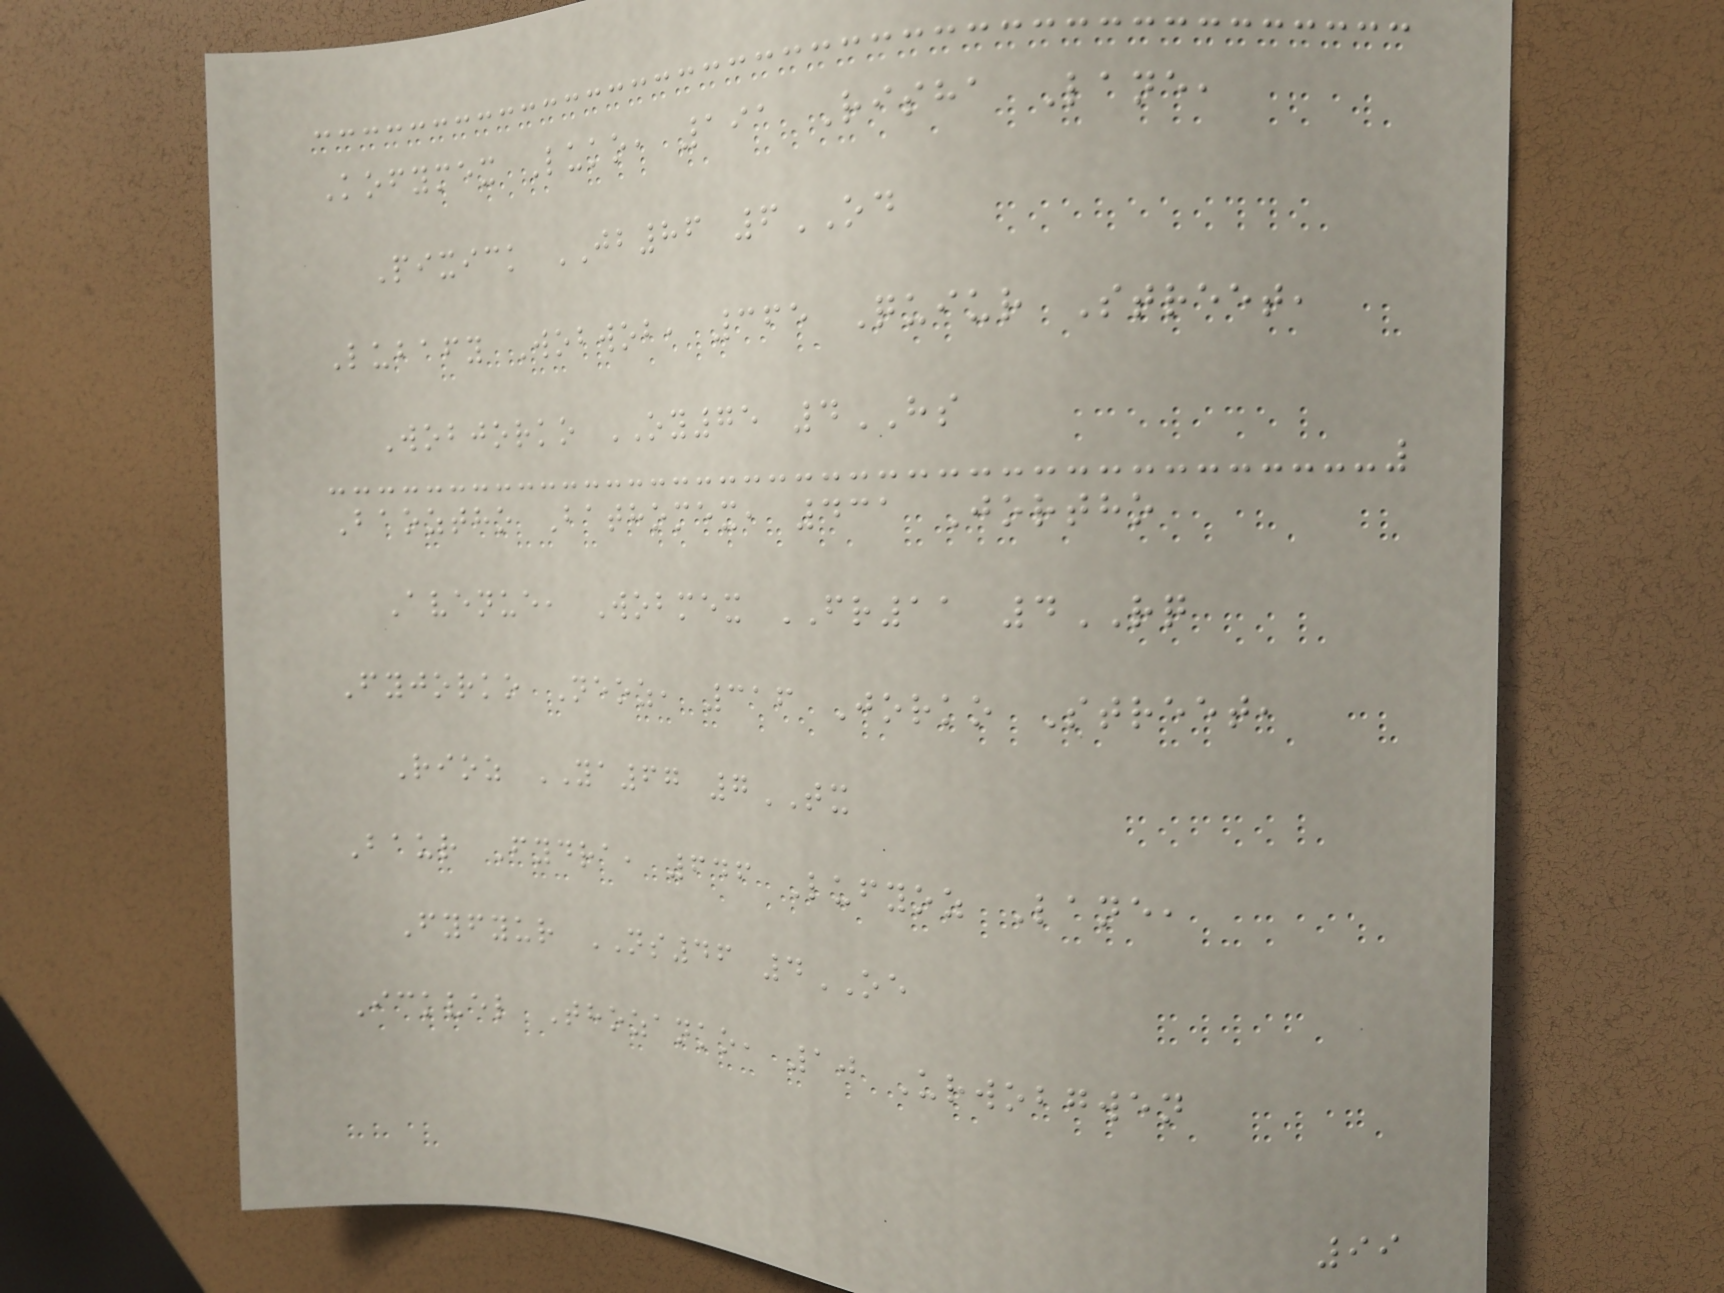Kofymex Luko, 191 Risha Lane,
Pixick JB86 6OD
Lubafy Wobwob, 365 Quiur Street,
Wobjorko OY75 4HS
Baoztho Bathomex, 431 Jortho
Avenue, Wobmex FR11 4RQ
Fyjorko Neoz, 316 Jorko Street,
Rioz YA67 7TX
Baur Fydra, 646 Lufyoz Lane,
Fyfyur NS46 4OE
Ickvel Thozanko, 10 Urwobgwen
99
